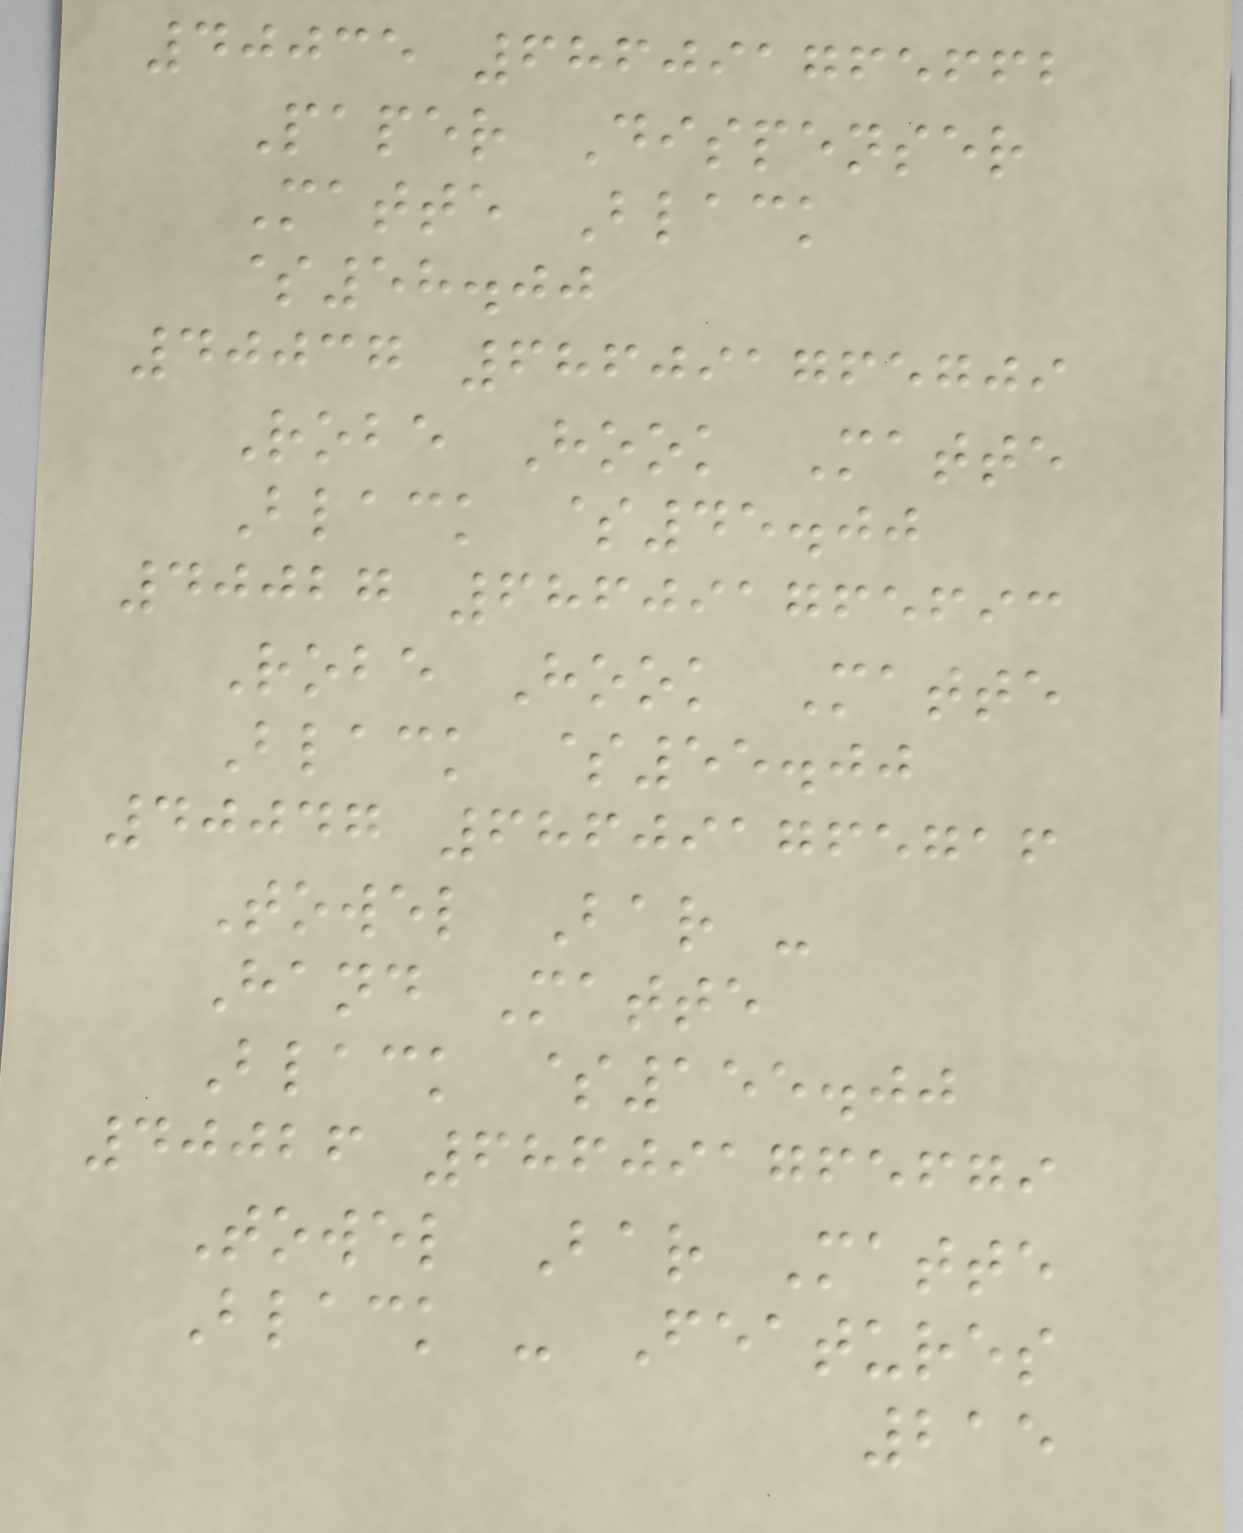40035 686091765662
Paper Dispenser
Matte Black
$58.00
40037 686091765709
Robe Hook Matte
Black $45.00
40027 686091765693
Robe Hook Matte
Black $55.00
40047 686091765716
Towel Bar -
Hand Matte
Black $155.00
40026 686091765679
Towel Bar Matte
Black - Features
215
